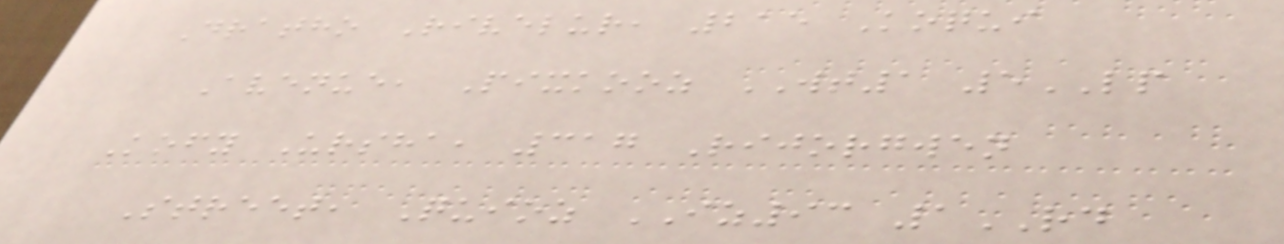Dratho Rivelur, 215 Koqui
Avenue, Pixkooz WT1 5LP
Kofy Ursha, 317 Rijorgwen
Street, Quioz IZ93 1RD
